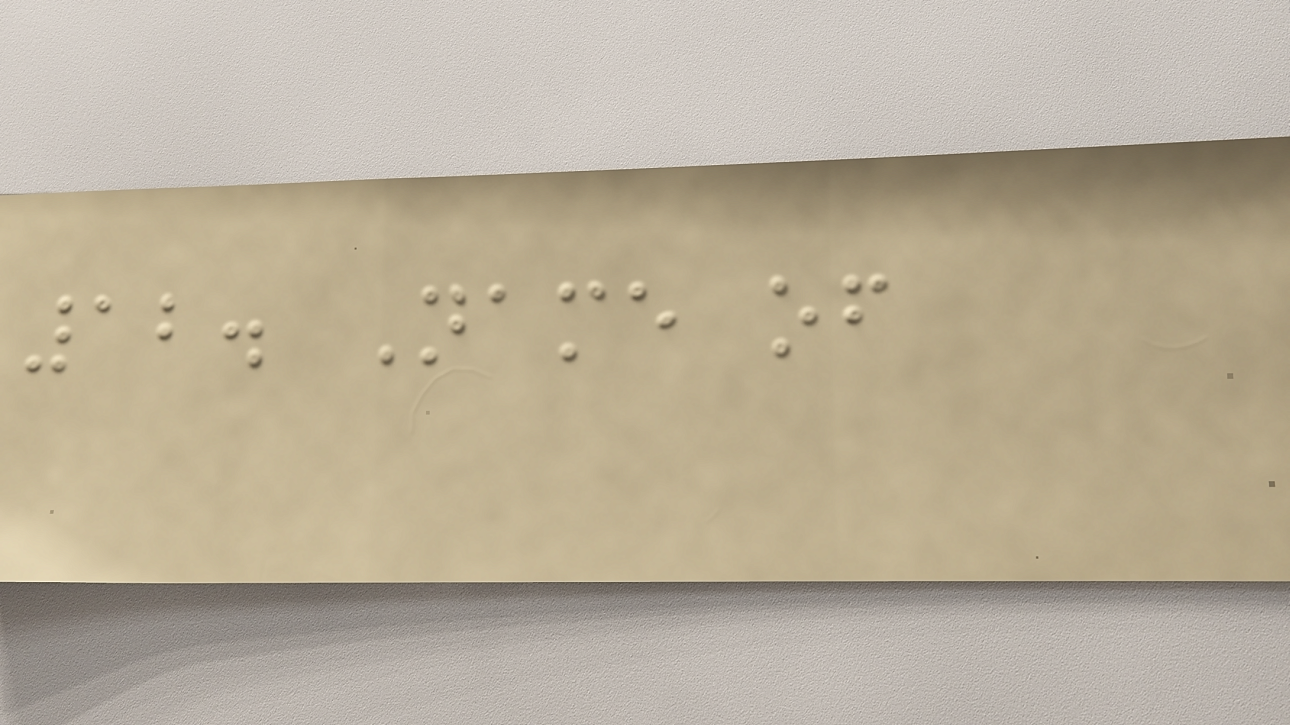12. Name of
